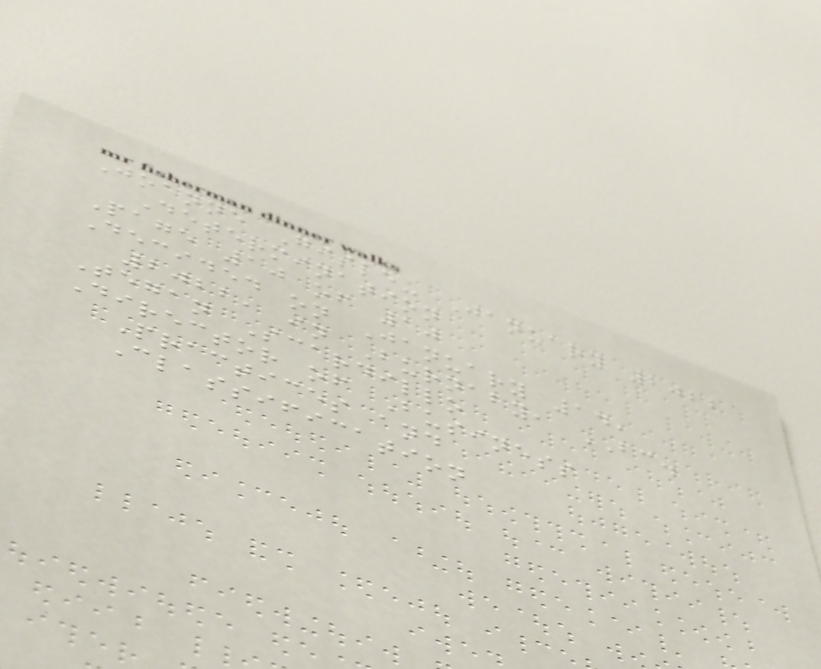Joanne Gisle- January 2022
Determination
Page 10 of 10
Decided on January 14,
2022, in Burnaby, BC.
Tegan Scardillo
Director of Business
Practices and
Classification
